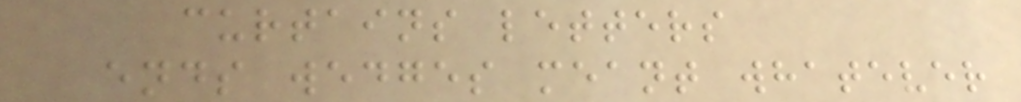curtains letters
ends wedges meant whatever
